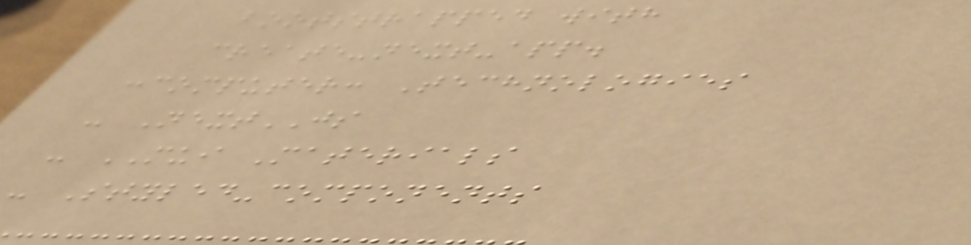bootstrapped with
create-next-app.
:computer: Technologies
- NextJS
- MUI Materials
- Styled-components
